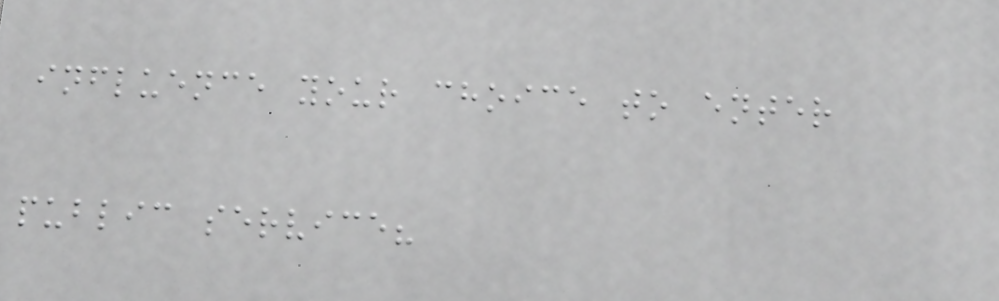influence your choice to enter
public service?
